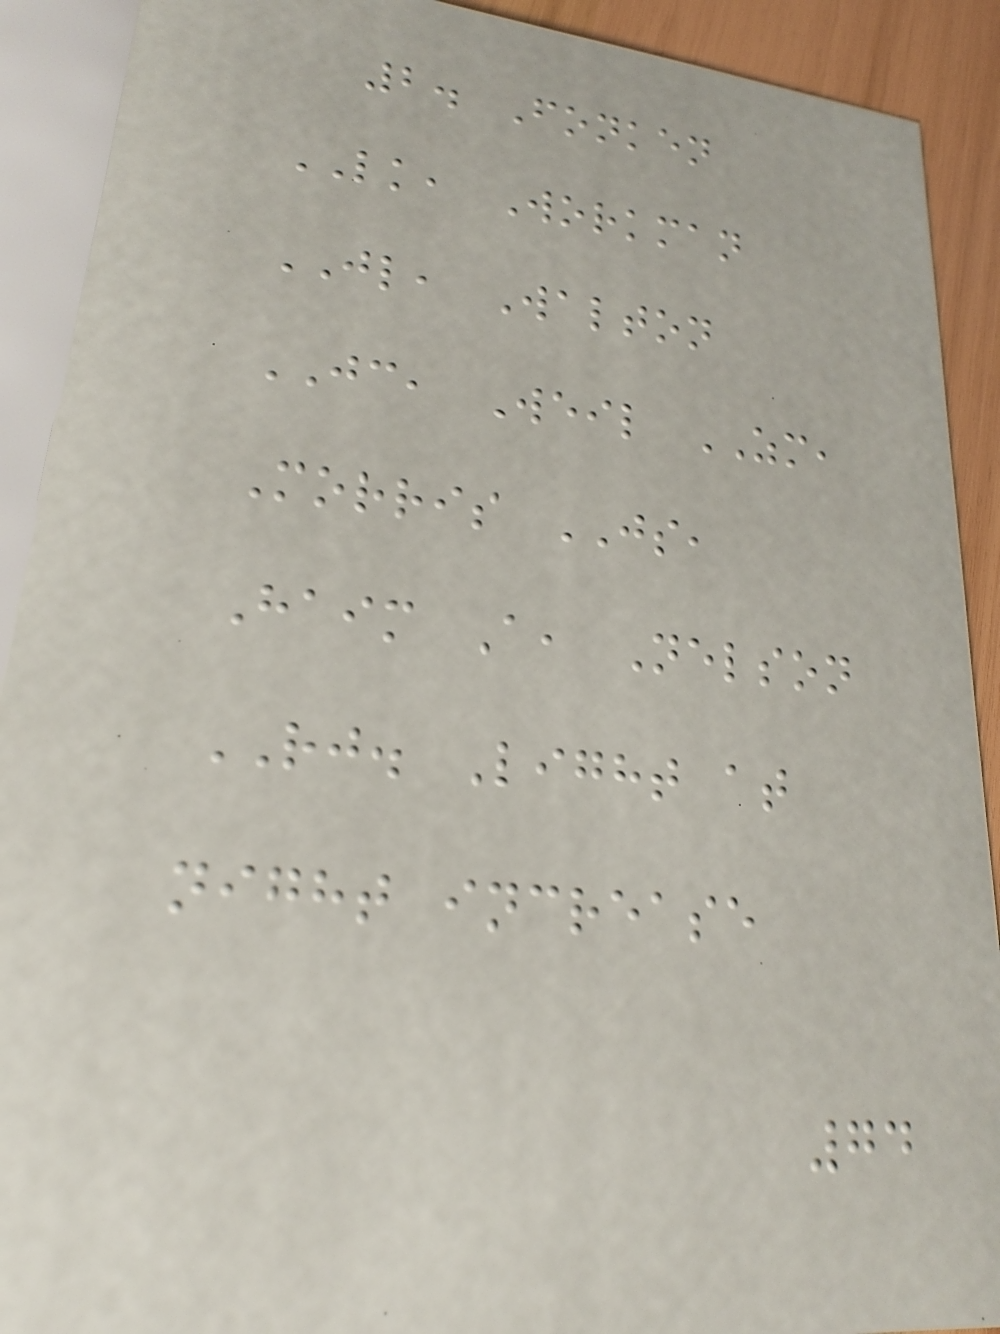2. Fonken
LK, Workman
JL, Walton
JC, Weil ZM,
Morris JS,
Haim A, Nelson
RJ. Light at
night increase
74
